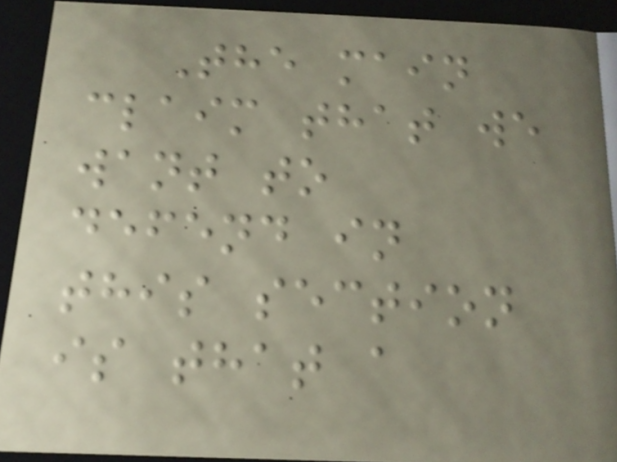The main
claim that we
want to
defend in
this section
is that a
